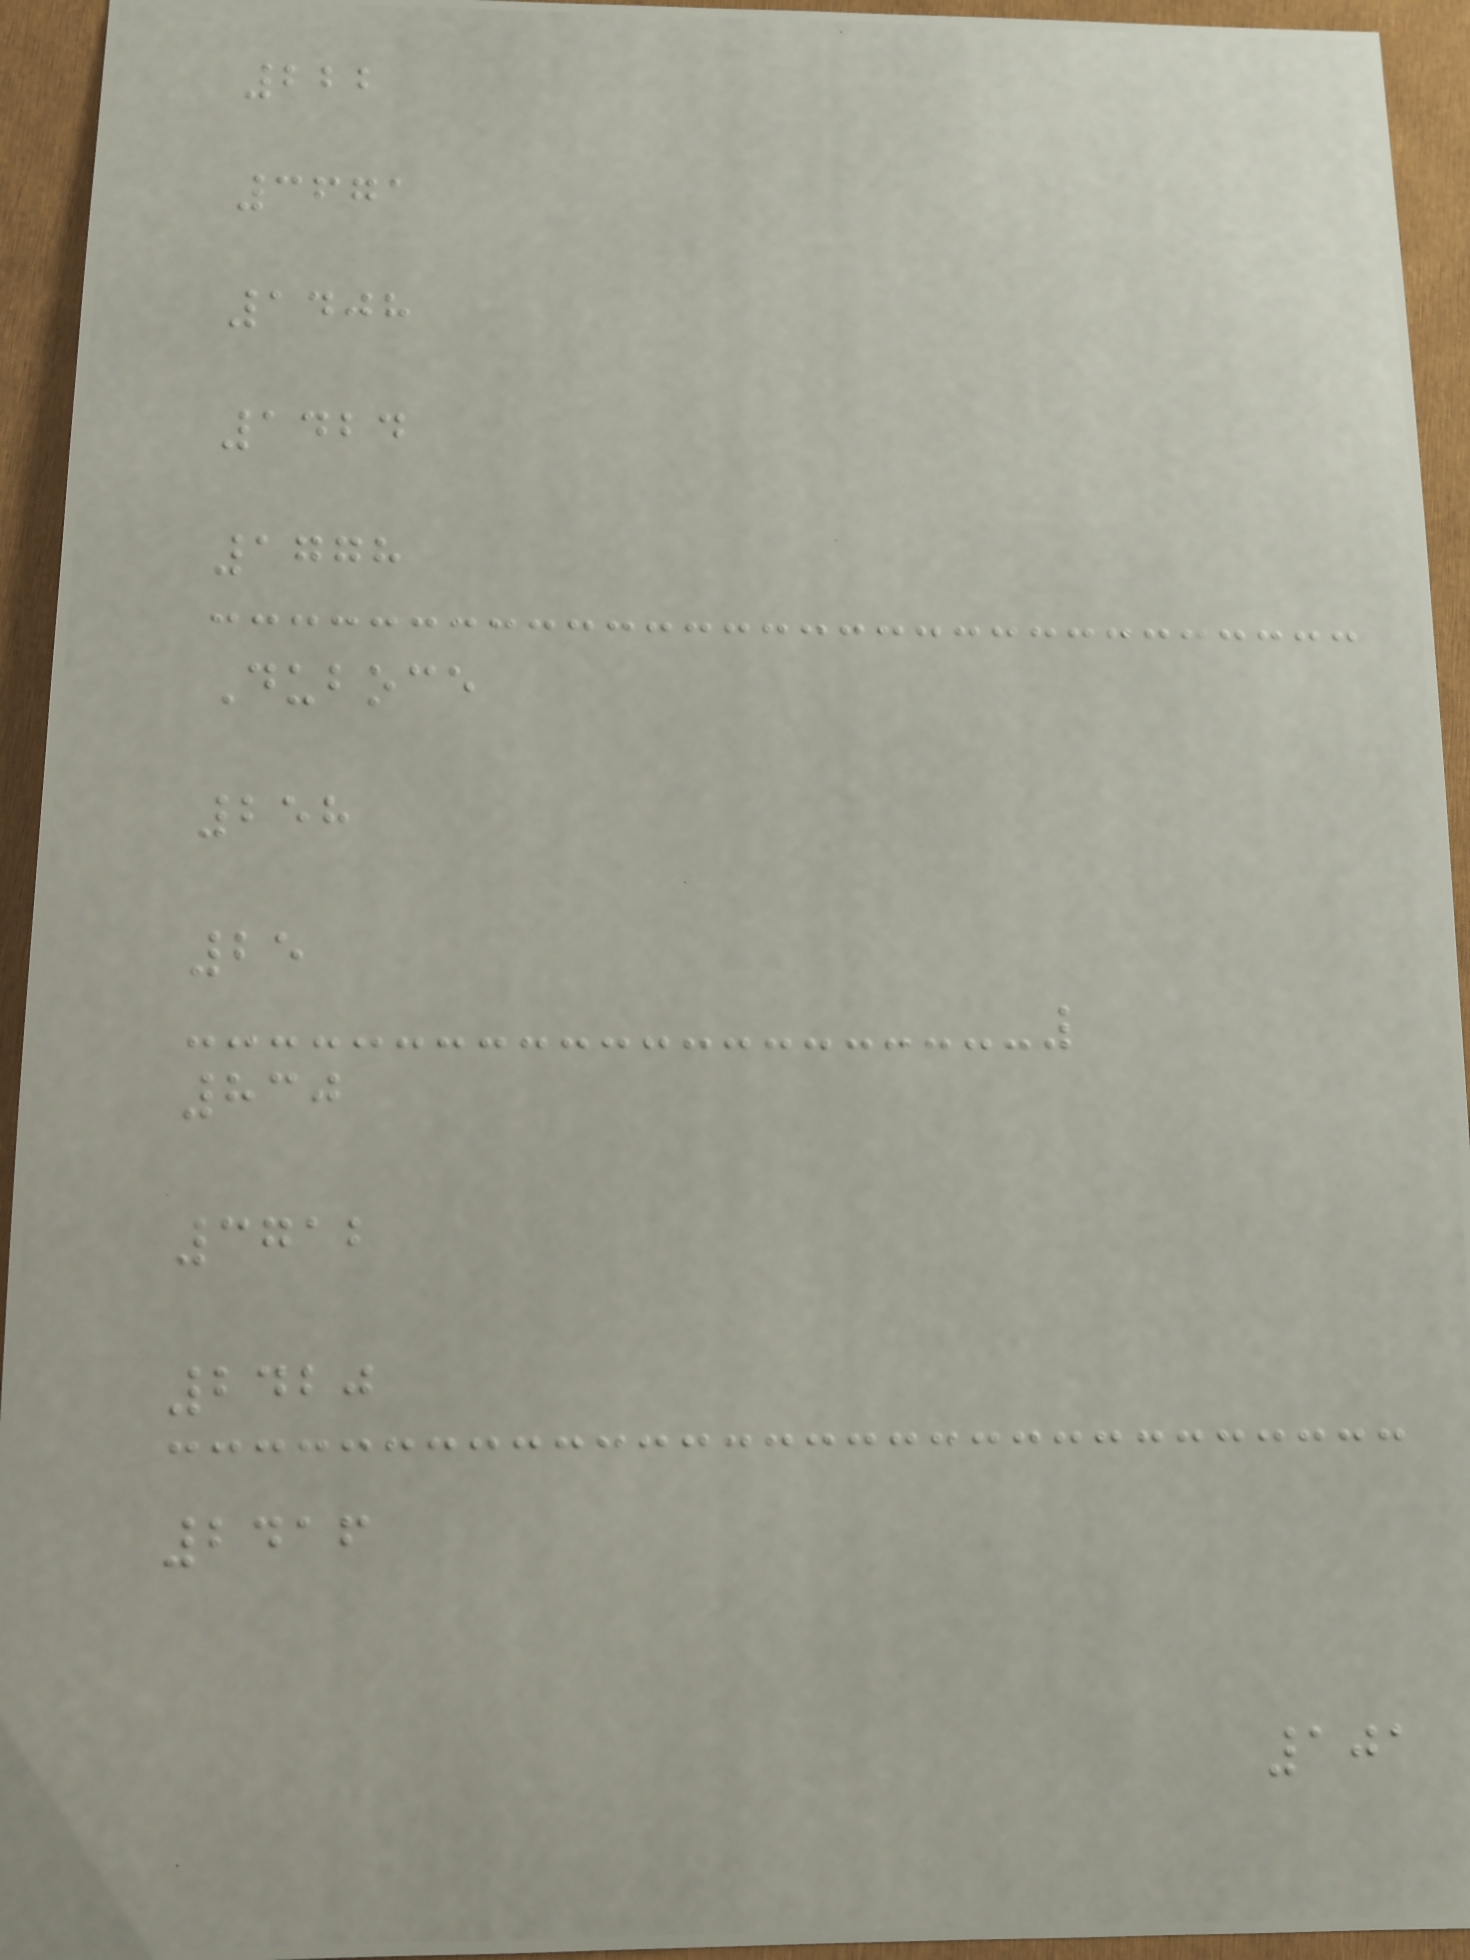222
3671
1408
1424
1778
Duboce
258
25
830
3712
2420
2416
101
